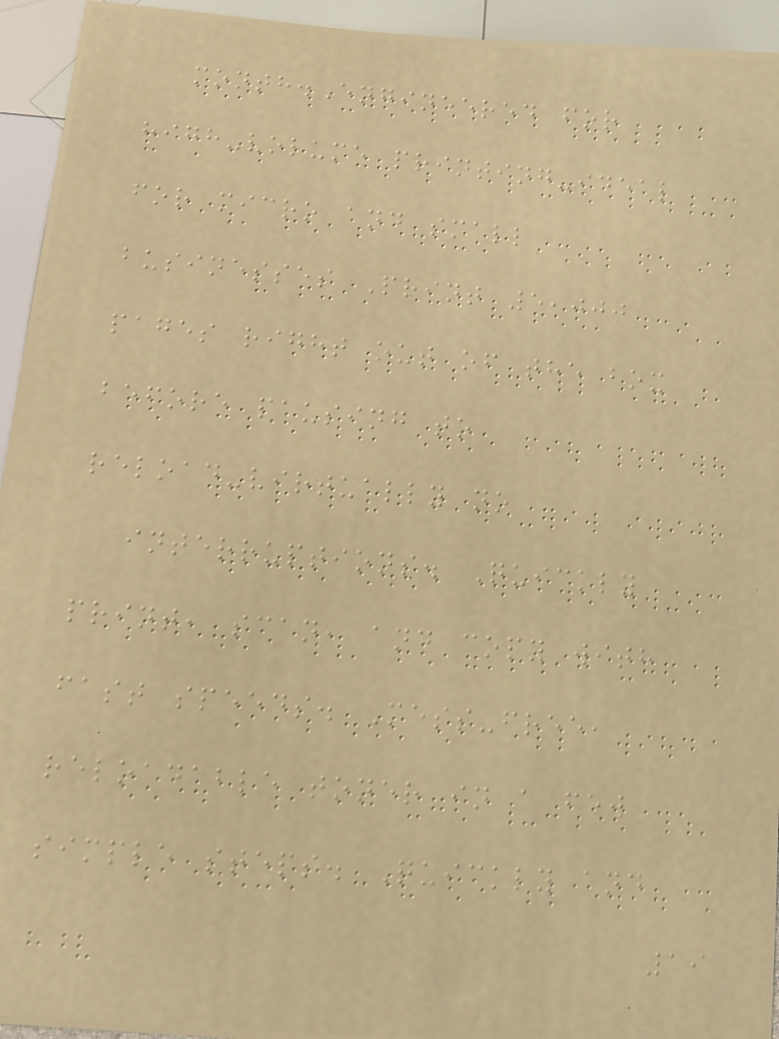month.Engineered for
high-volume printing-ideal
for micro and small
businesses Print 5,000
pages right out of the box
before pausing to
reload-virtually no
interruptions. Quickly
print, scan, and copy with
fast speeds. Mess-free,
reloadable toner in a few
simple steps. Quickly and
19
